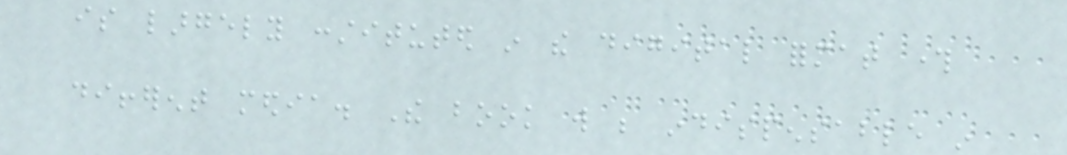is largely constituted in the digital format through
different media. The book will be indispensable in
